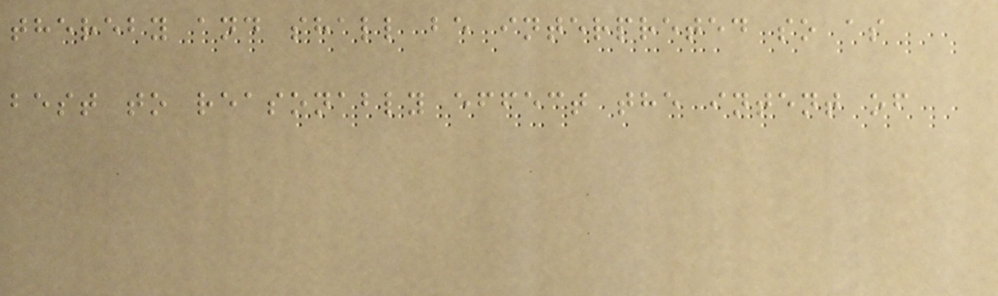thereby and shall be interpreted so as
best to reasonably effect the intent of
